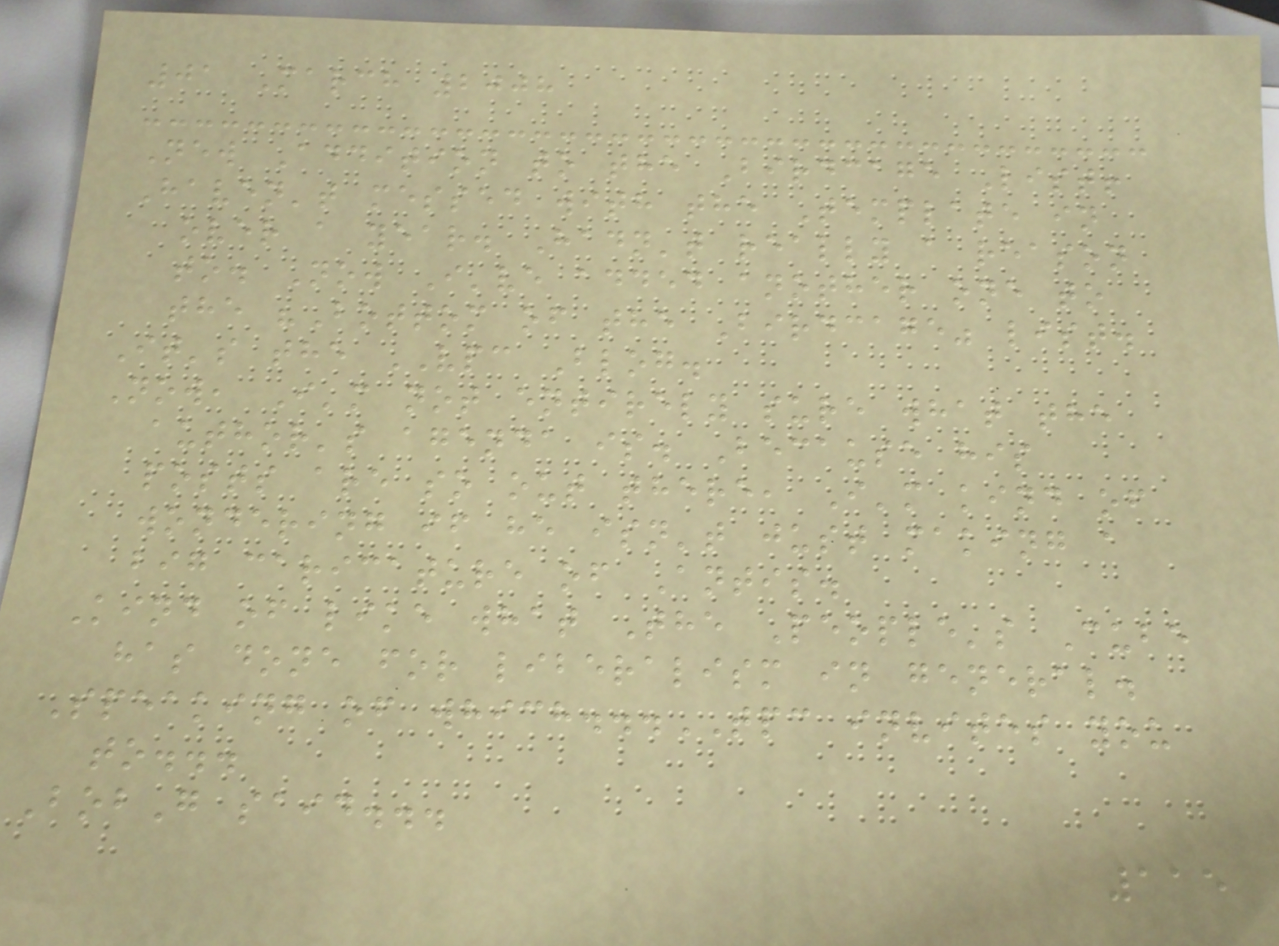01 March 2008
New Addition to the Birdcage List!
Haven't messed with the Template in
over a year. Hadn't really a reason
to. Now I've added another one to
the "Bottom of the Birdcage" list.
It's the VPC Blog.
Now, I'm not entirely sure what the
author's agenda is. Because his
posts are so out there, I'm kind of
wondering if he isn't just making a
big caricature of Antis.
Kind of like what The People's Cube
has done for liberalism in general.
Speaking of which...TPC invites you
to...
BobG said...
115
